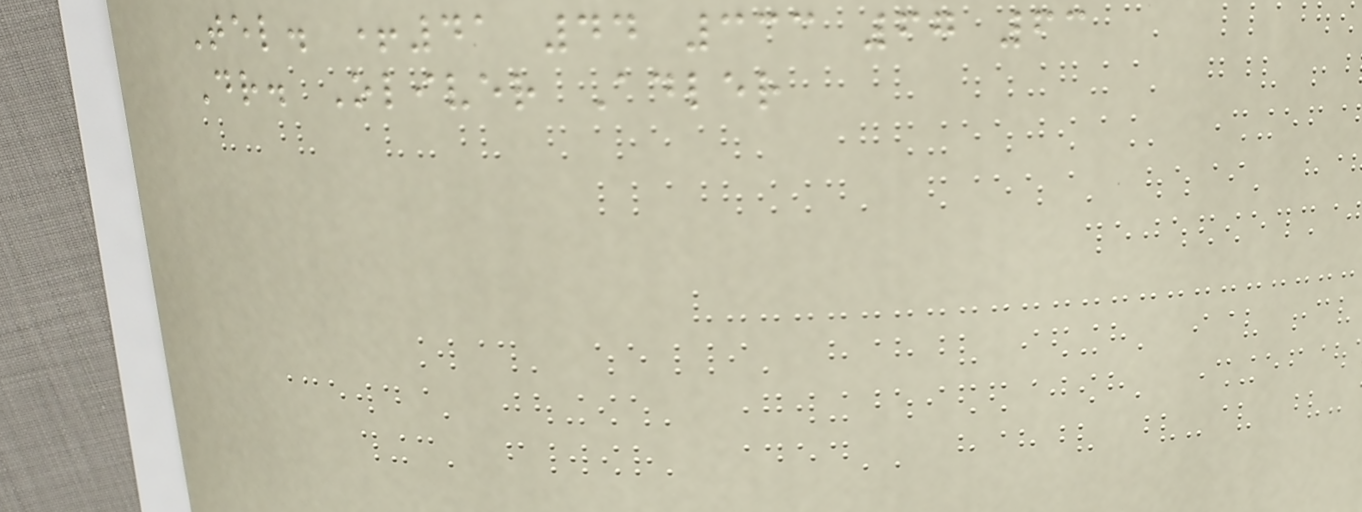Tel. +41 44 333 67 63
Dr. Oliver Adler
